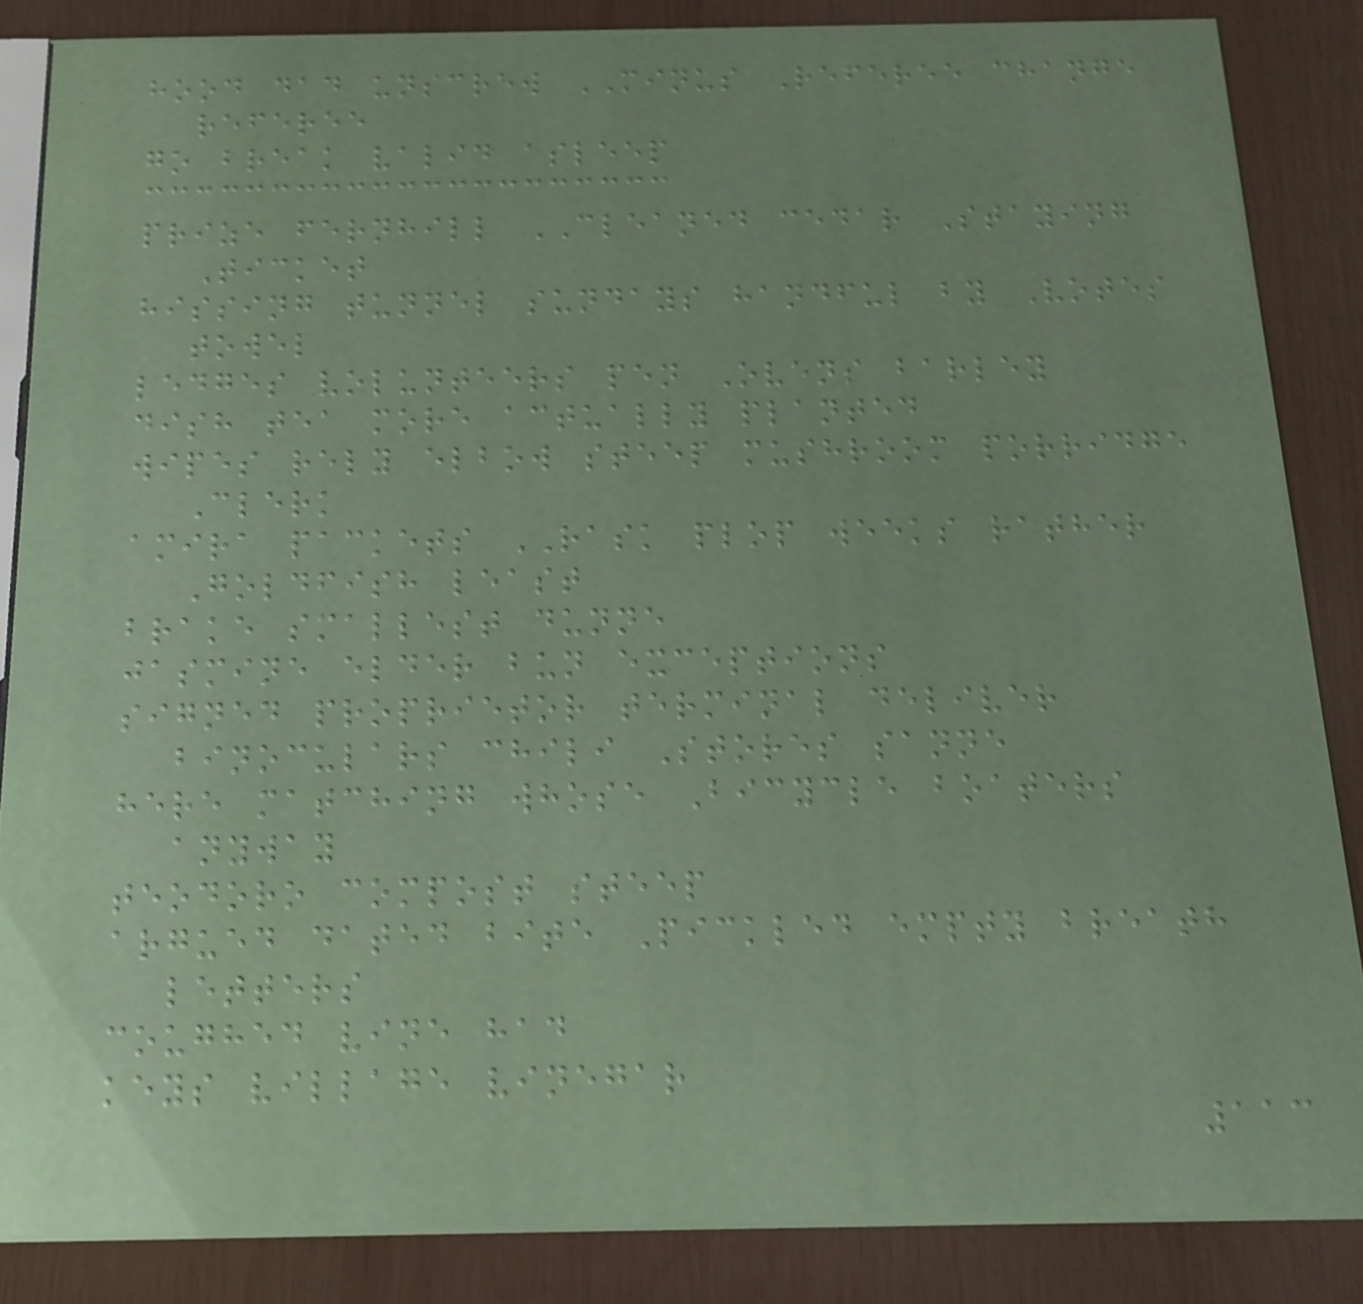hood dad unscrew MINUS Referee change
referee
go break valid asleep
prize fernhill CLEANED cedar Staying
Ticket
hissing tunnel sundays handful by Votes
towel
ledges volunteers pen Ovens barley
dish tea more actually planted
wipes rely elbow steep mushroom porridge
Clerk
amira packets RASK plop weeks rather
Goldfish least
brake smallest dunne
jasmine elder bun exceptions
signed proprietor terminal deliver
binoculars chili Stores sanne
here matching whose Bicycle boaters
anyway
teodoro compost steep
argued dated bite Pickled empty breath
letters
coughed vine had
keys village vinegar
113
